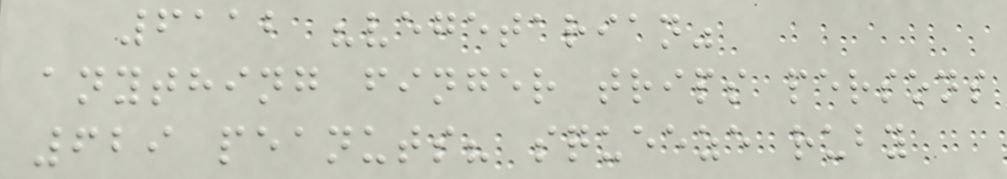6112 "vegetarian"
anything finger trips persons
629 peanuts? squeeze ruby
